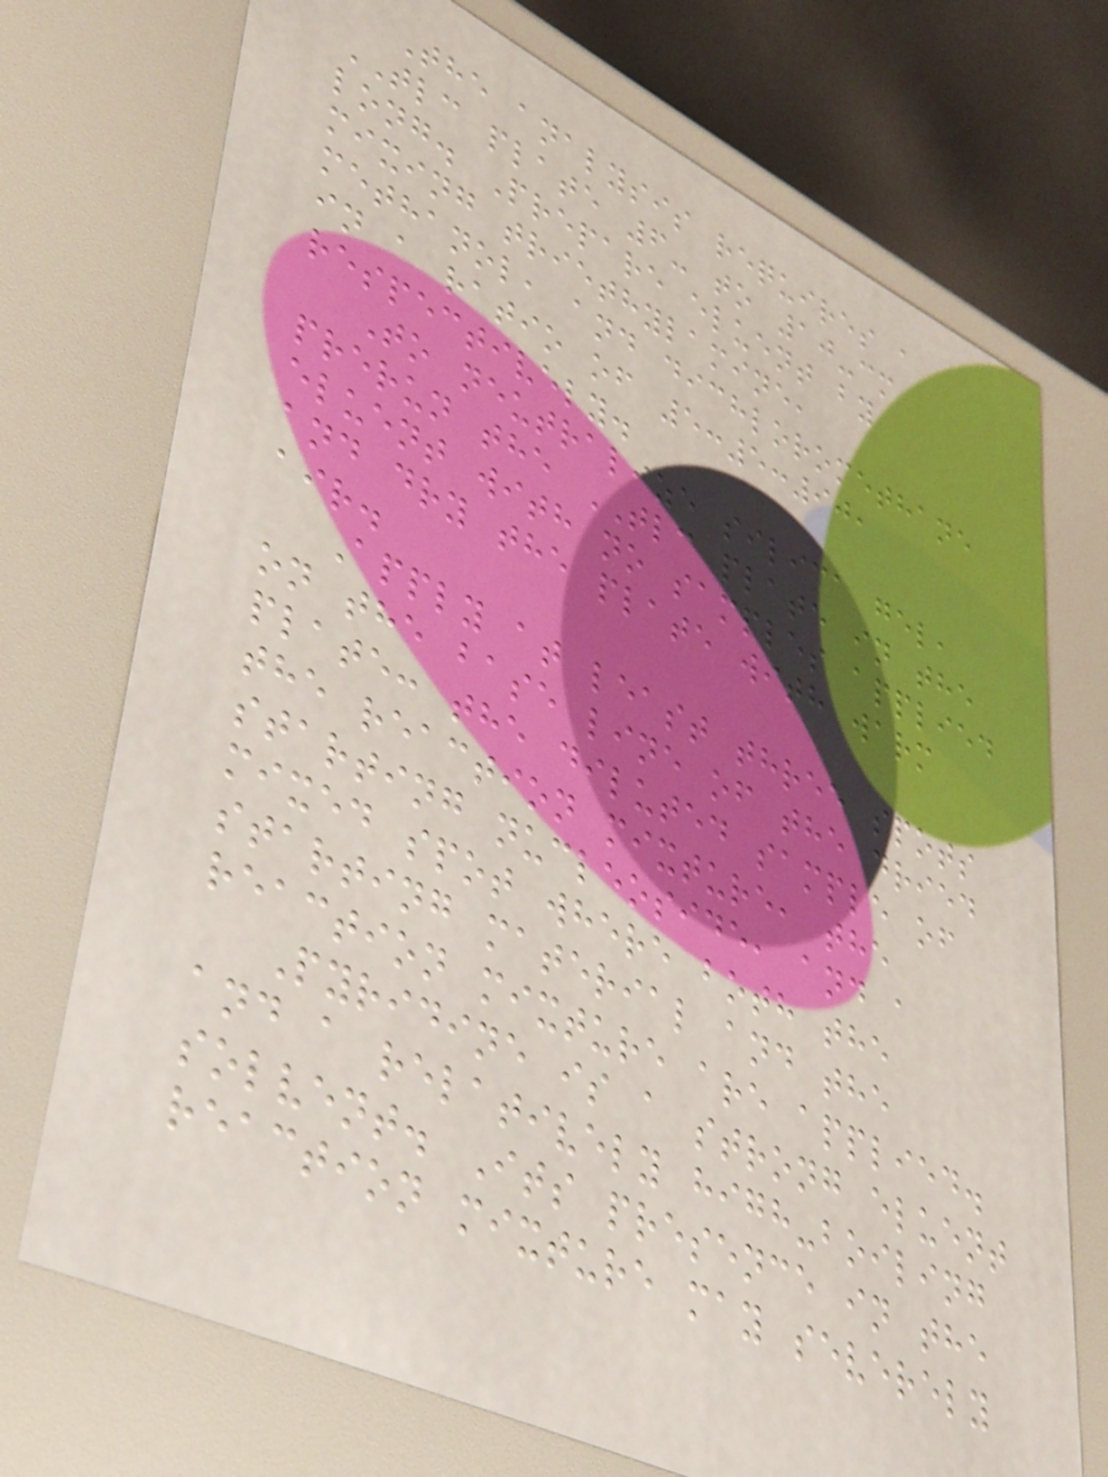The analysis requires a
TLC plate 6- to 10-cm
long. Prepare eluent by
mixing triethylamine,
methanol, and dichloromethane
in a ratio of 5:5:90,
respectively.
To neutralize silica gel,
prerun the TLC plate in the
eluent with no samples applied
and dry the plate with warm
air.
Apply at least three spots
on the base line of the dried
plate: the diluted sample of
the reaction mixture, the
starting nucleoside, and a
mixed spot where both the
starting material and the
reaction mixture are applied.
Pyridine is a strong eluent
and a relatively high-boiling
solvent. Its presence in the
reaction mixture may severely
